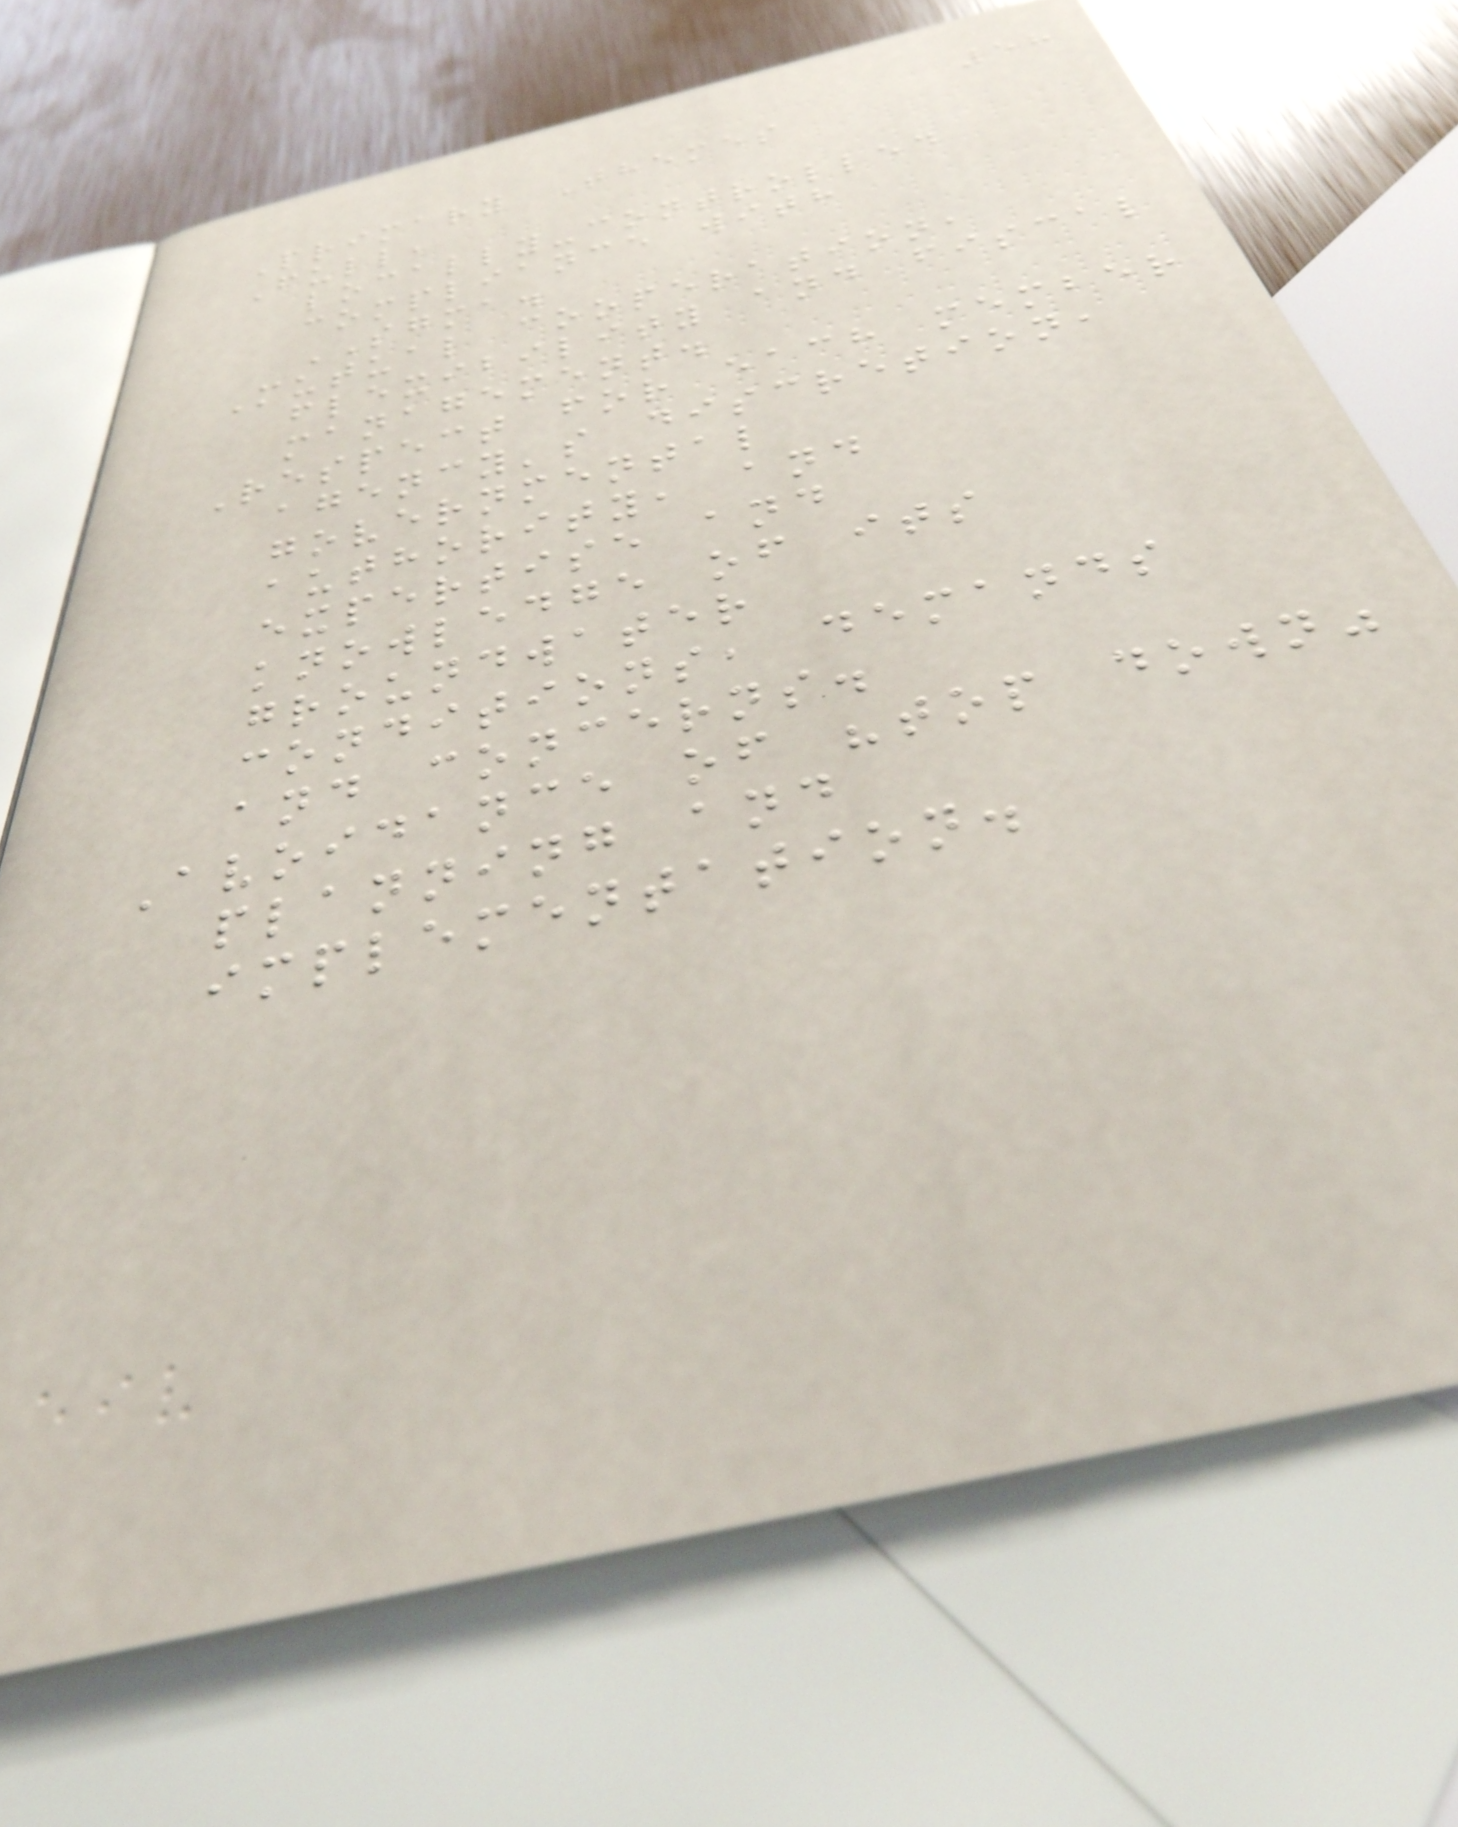58
Primary Themes
Full,
locally-controlled
compliance with
SGMA.
Mutual cooperation,
flexibility and fiscal
management.
Respect for each member
agency's discretion,
governmental
authority, and
expertise and
knowledge of its
groundwater
conditions, demands
and concerns.
Avoidance of "top down"
planning and
implementation.
